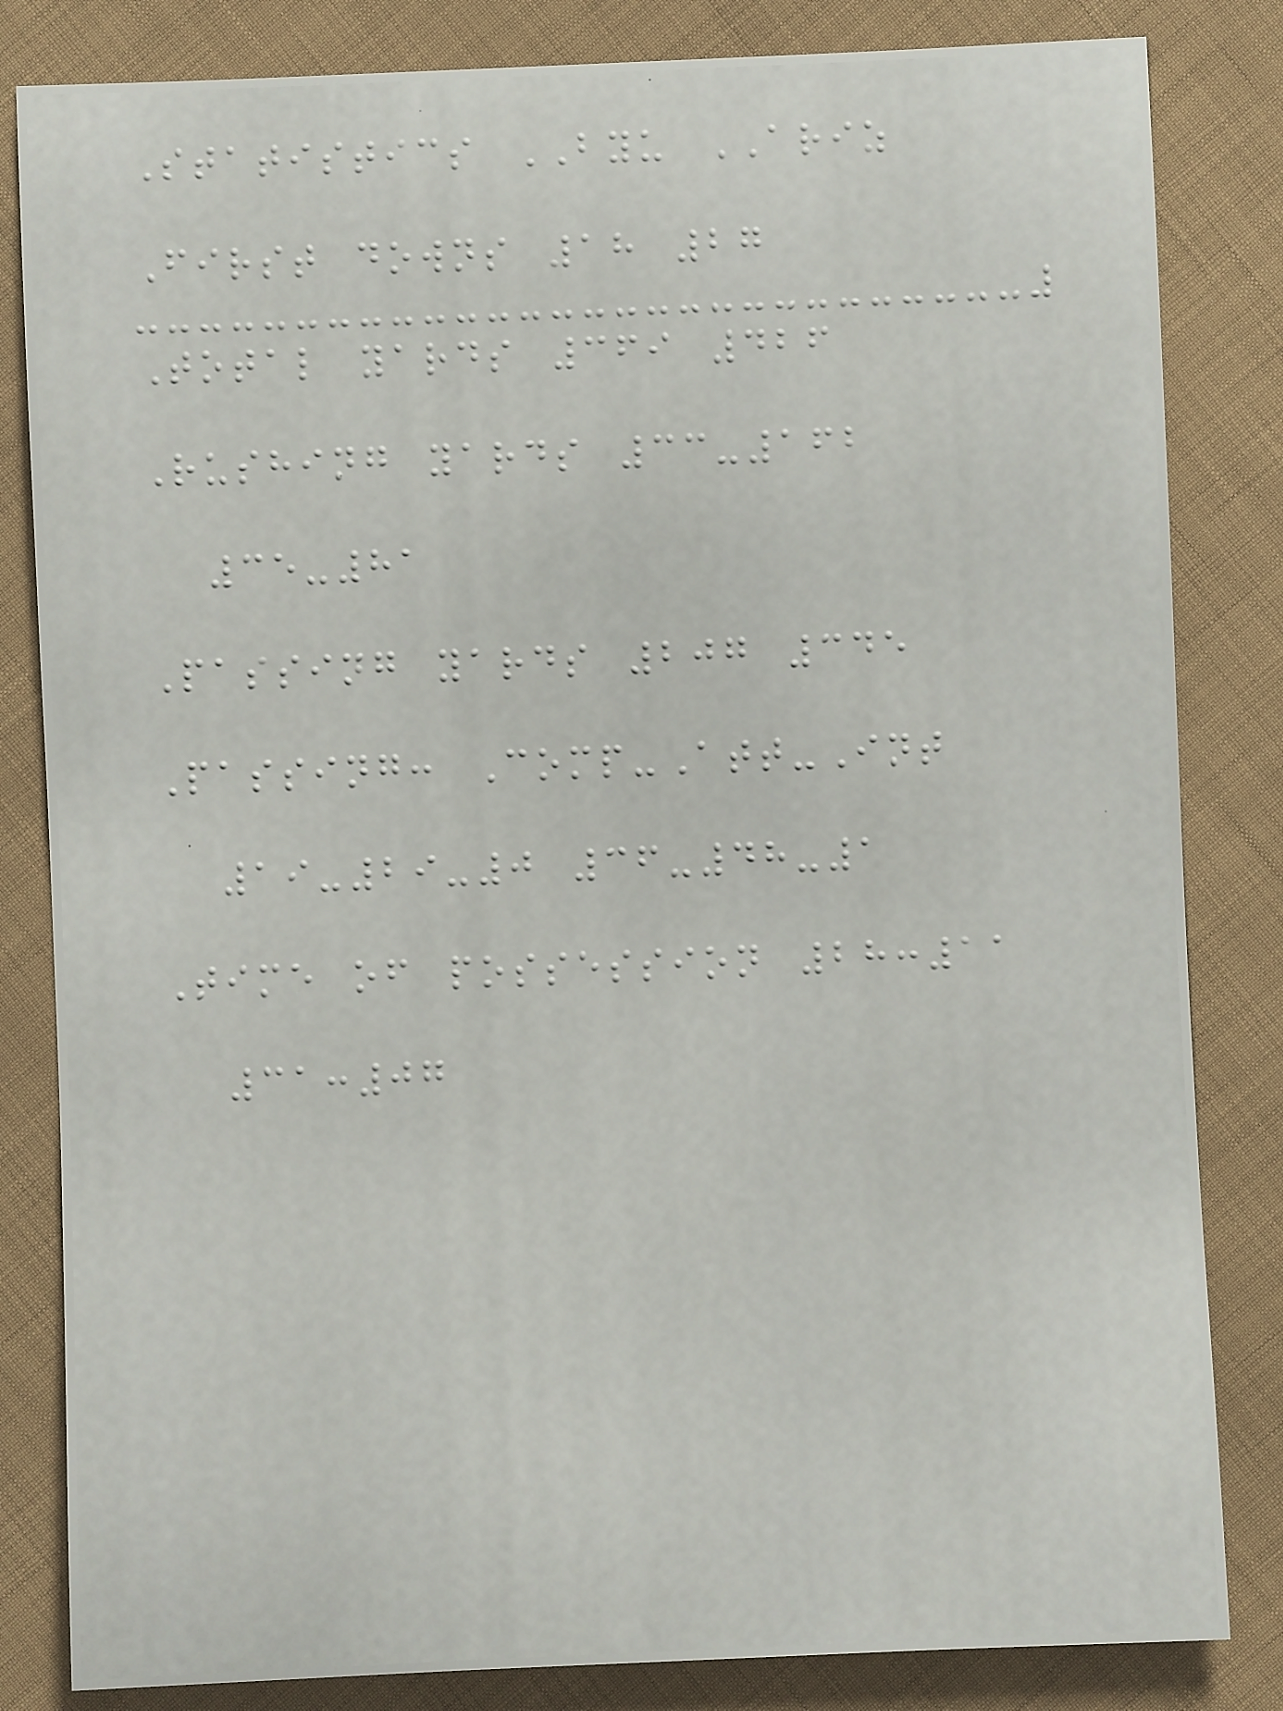Statistics BYU ARIZ
First downs 18 27
Total yards 369 426
Rushing yards 33-162
35-81
Passing yards 207 345
Passing: Comp-Att-Int
19-29-0 36-48-1
Time of possession 28:11
31:07
